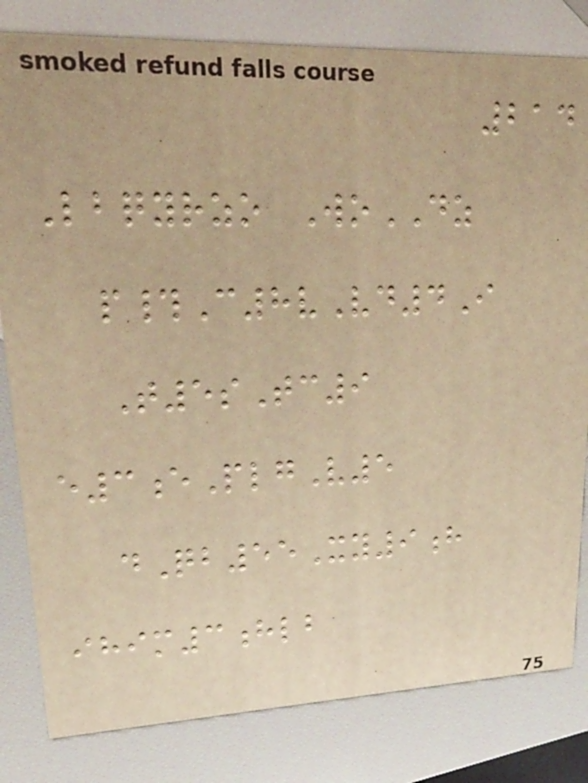214
Lbqyrzo WoDZ
p#C8vVd4I
T5sTc9
e3ePlgV5
dQb55Xy9h
ihim3hlb
